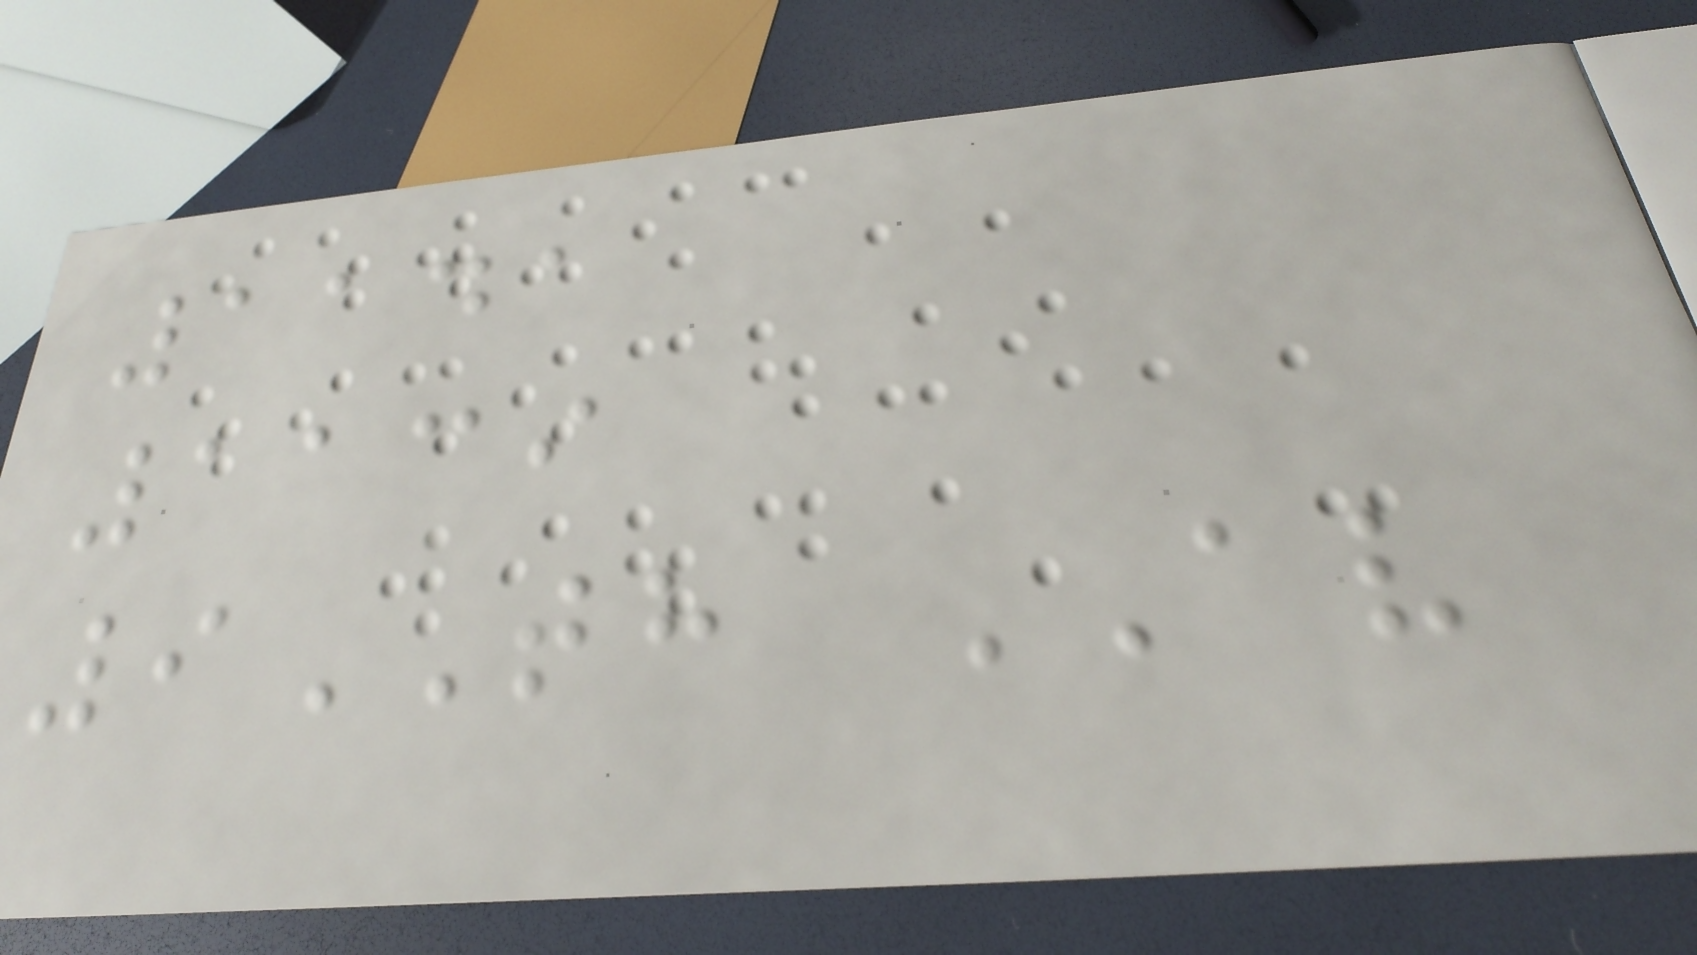1141
1139
9TH AV
